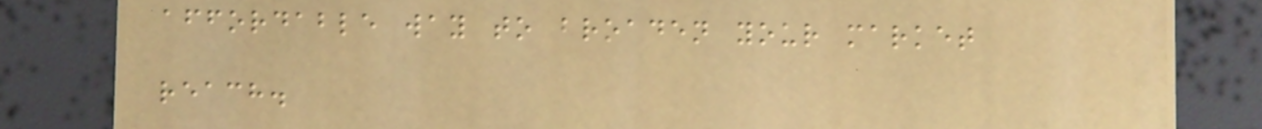affordable way to broaden your market
reach.
